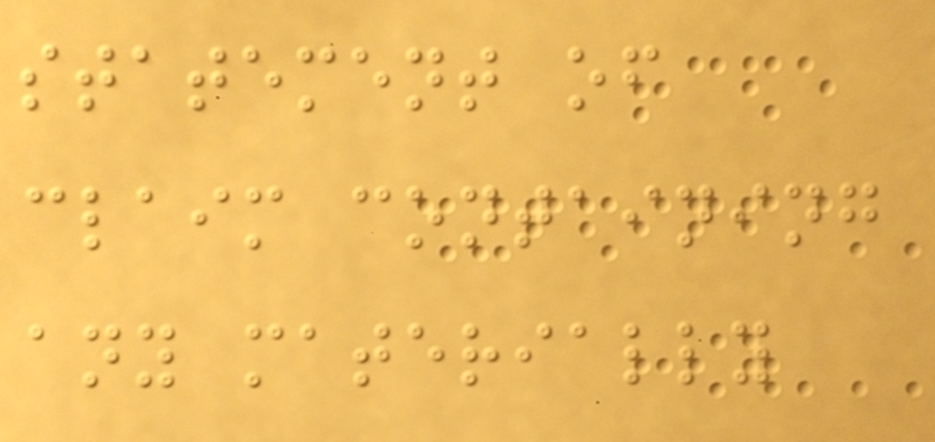statement of
claim containing
any materially
